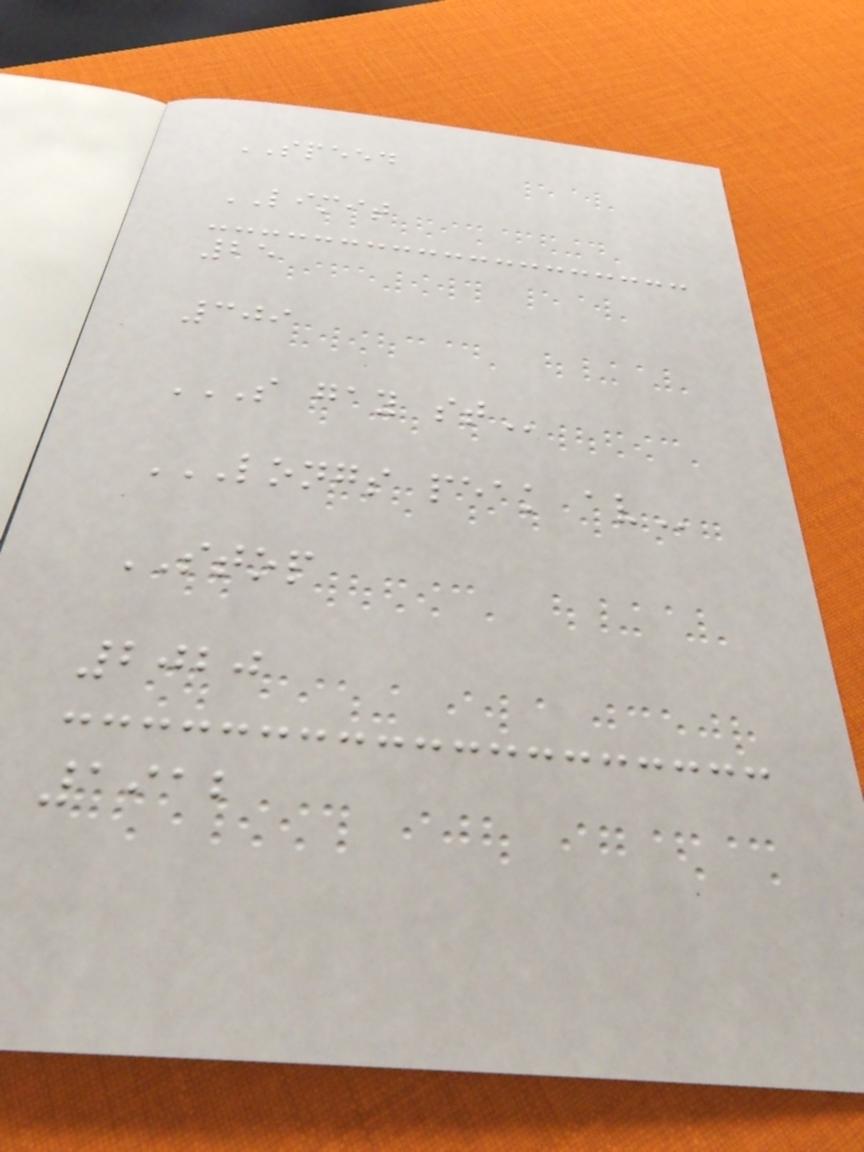SPEED
LIMIT
25
309
S GAY ST
LONGS PEAK AV
STOP
2020
1912
